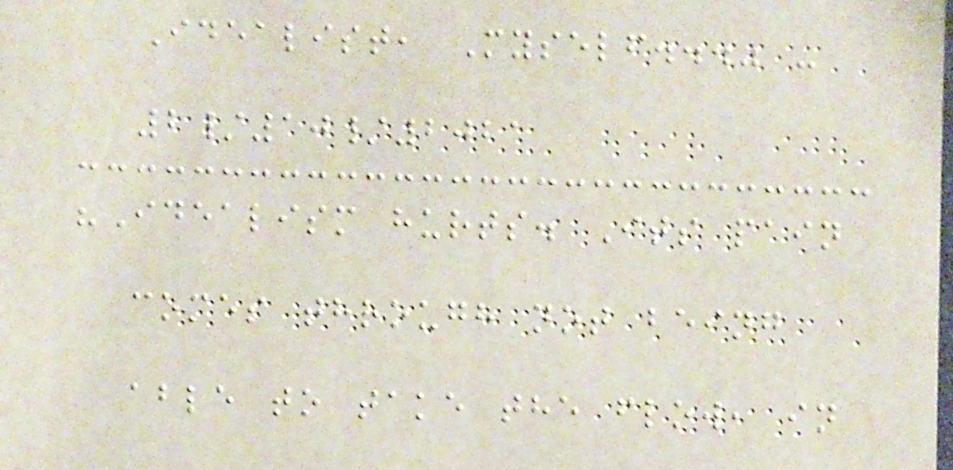Idealist, Myself..." -
2/10/2021
"Idealism hurts. Its pain
comes through not being
able to take the flow, in
